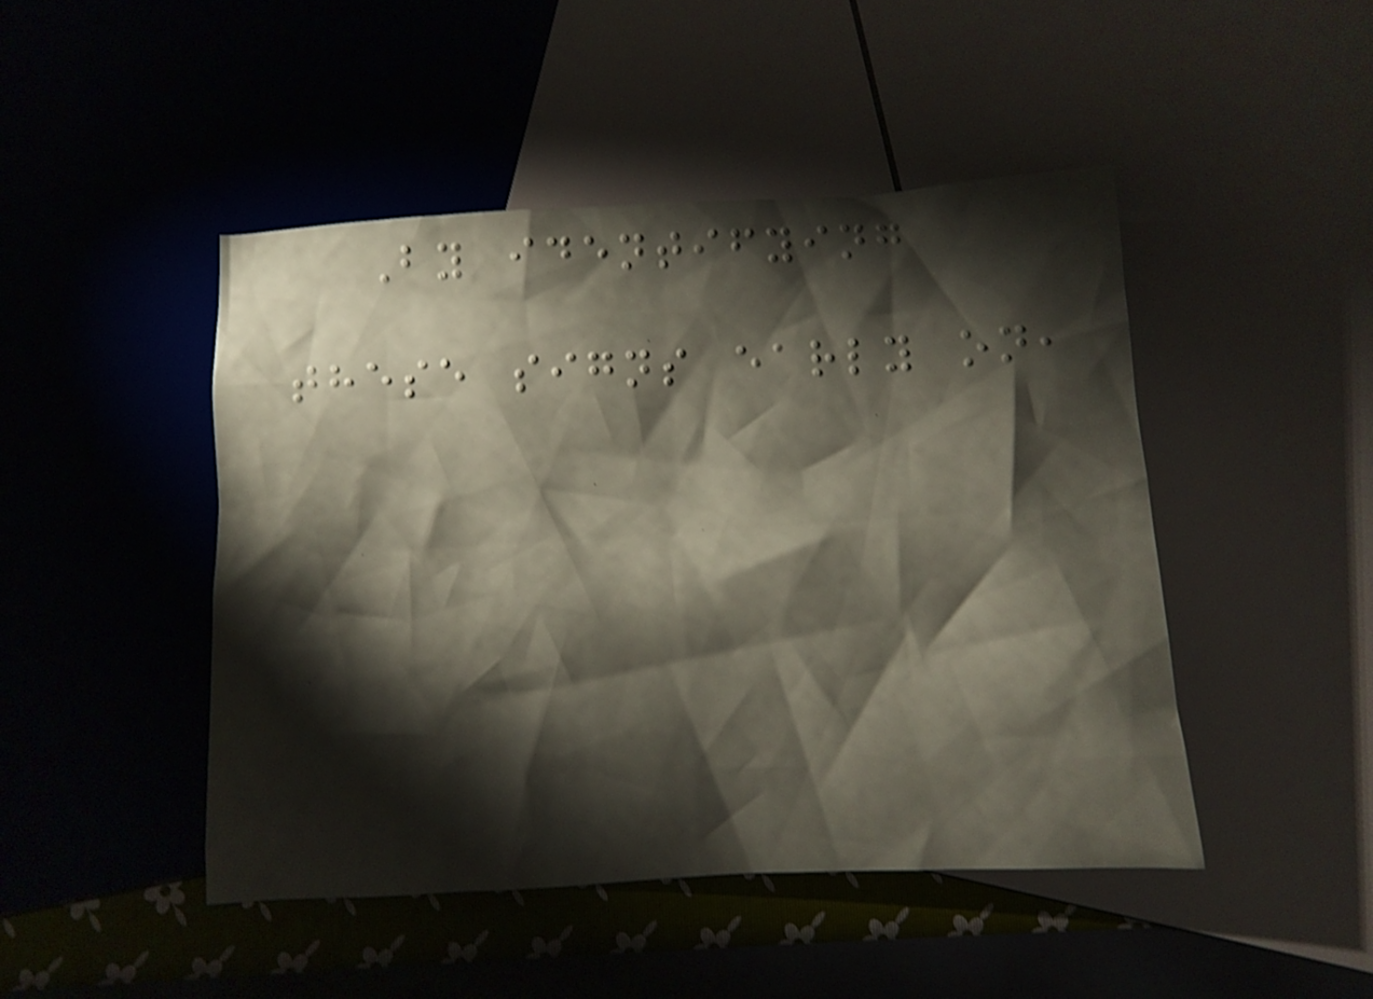By identifying
these signs early on,
